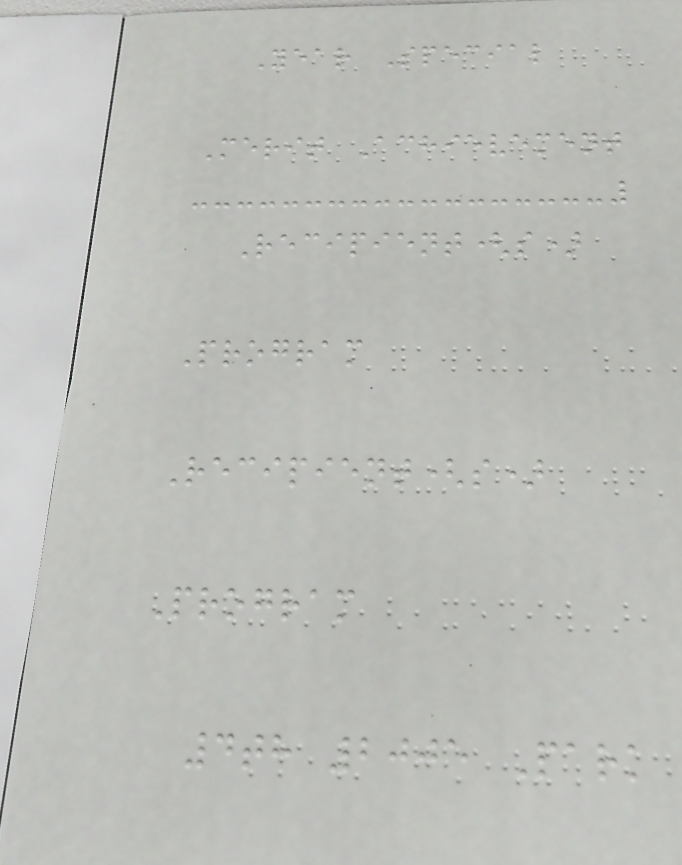Year Special
Merit Achievement
Recipient(s)
Program
Recipient(s)
Program
4th 2005 Park
